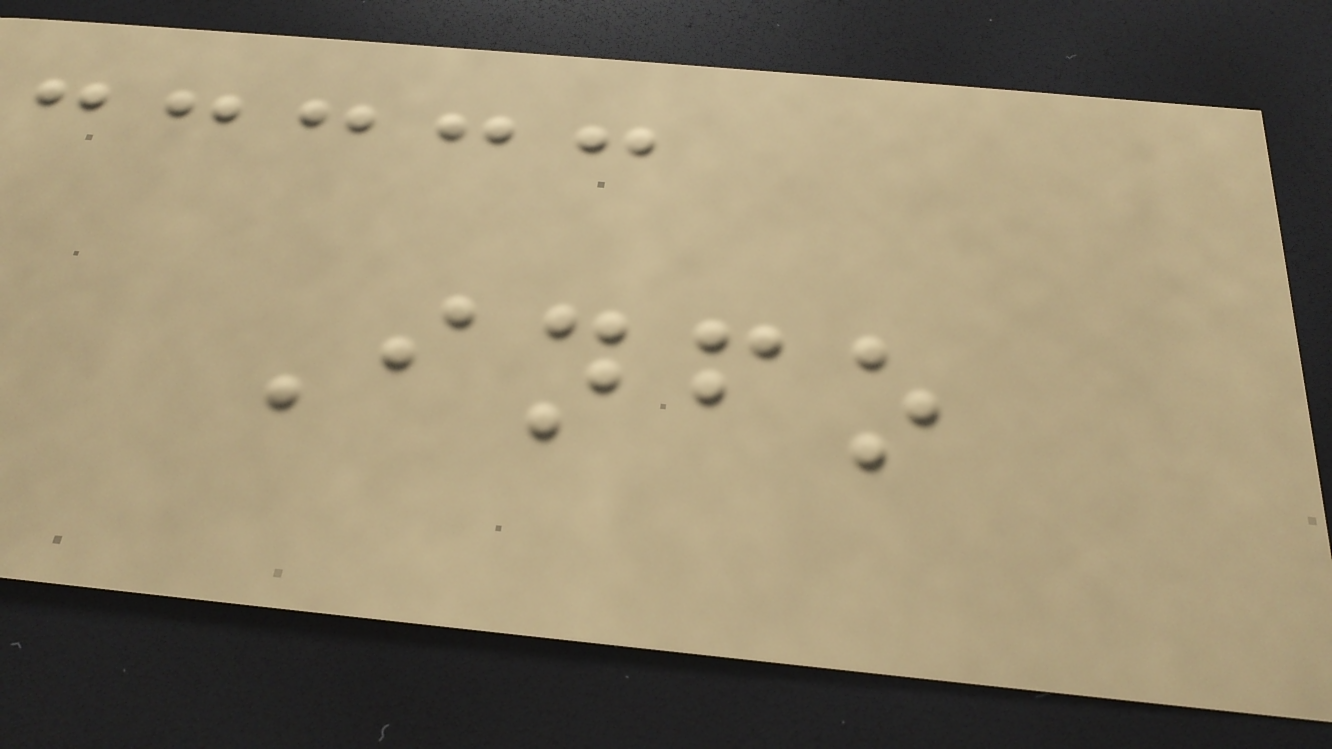Info
